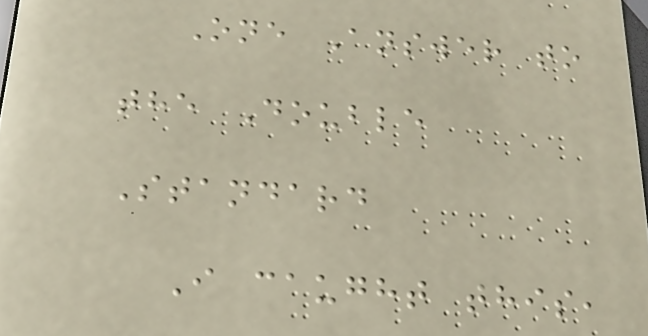One Answer to
the Double
Standard
I caught this,
